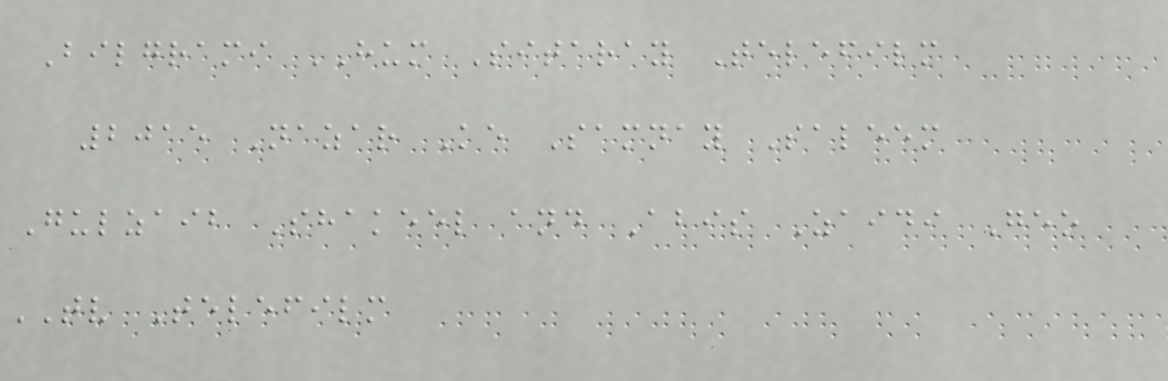Bilgrami HUM Sitaray Telefilm
2015 Nazar Ke Samnay Saleem
Gulzaib Shakeel and Abis Zaidi Geo
TV Telefilm
